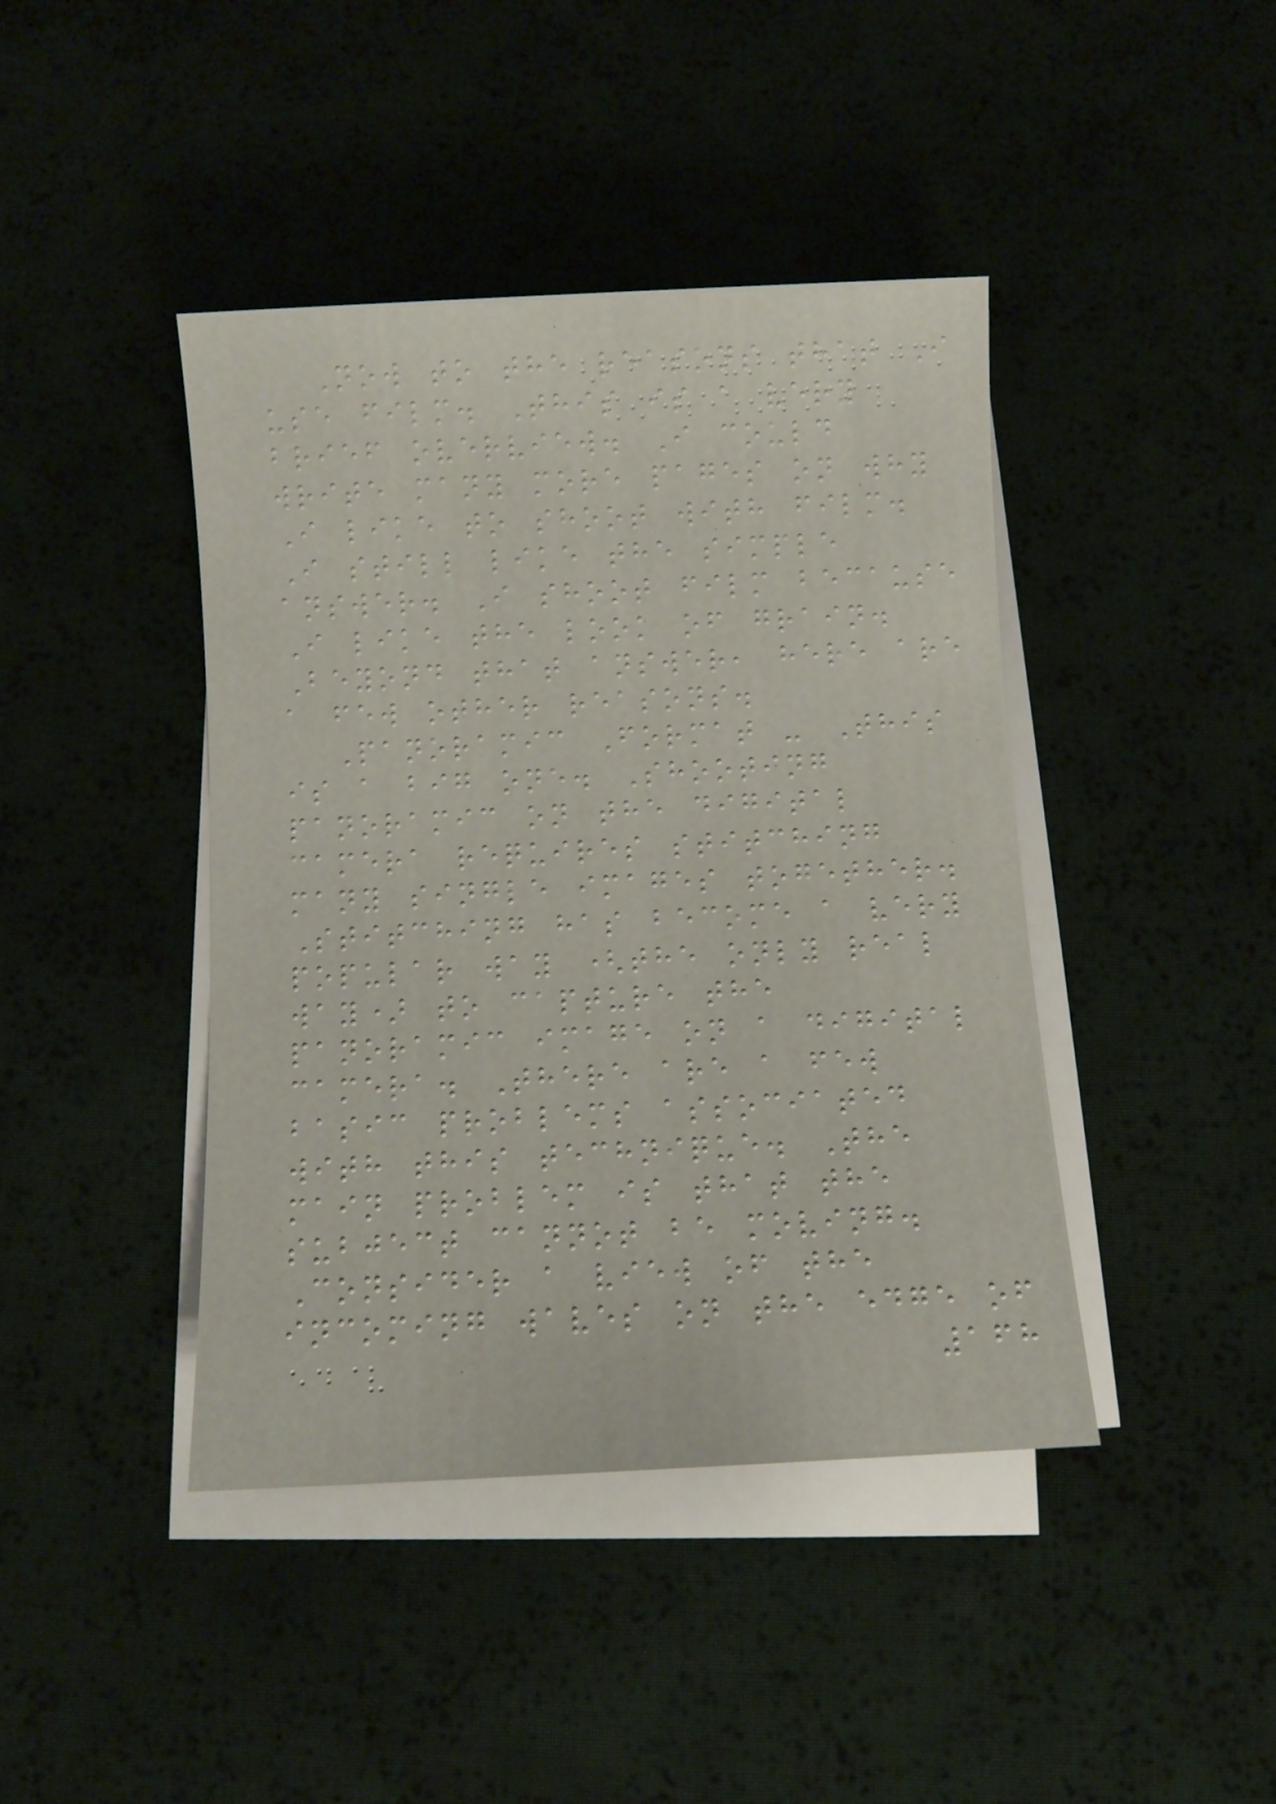Now to the reasons that I
use film. This is a very
brief overview. I could
write many more pages on why
I like to shoot with film.
I still like the simple
answer. I shoot film because
I like the look of grain.
Beyond that answer, here are
a few other reasons.
Panoramic Format - This
is a big one. Shooting
panoramic on the digital
camera requires stitching
many single images together.
Stitching has become a very
popular way (the only real
way) to capture the
panoramic image on a digital
camera. There are a few
basic problems associated
with this technique. The
main problem is that the
subject cannot be moving.
Consider a view of the
incoming waves on the edge of
168
